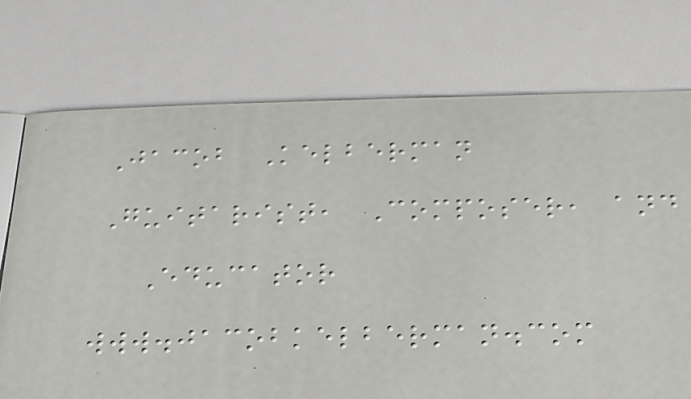Jacob Kelberman
Guitarist, Composer, and
Educator
www.jacobkelberman.com
